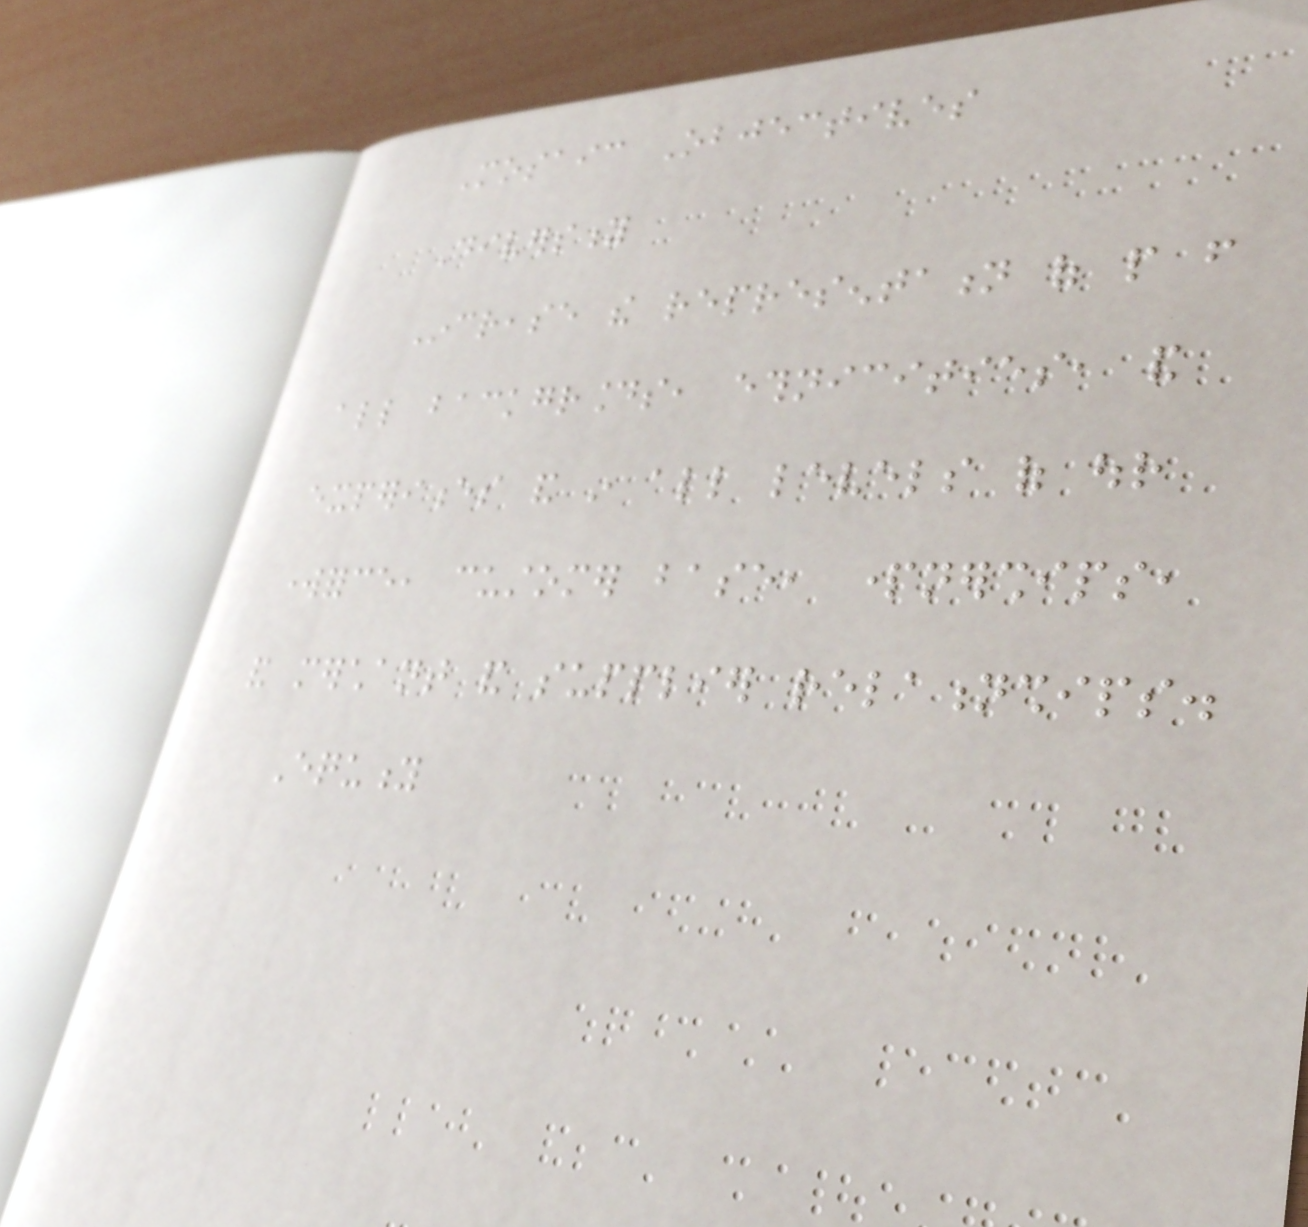Mosaic Objectives
Diversity
Increase the representation of people from
all backgrounds, ethnicities, and
experiences and in all levels of our
workforce, customer base, partnerships,
and merchant and supplier relationships.
Equity
